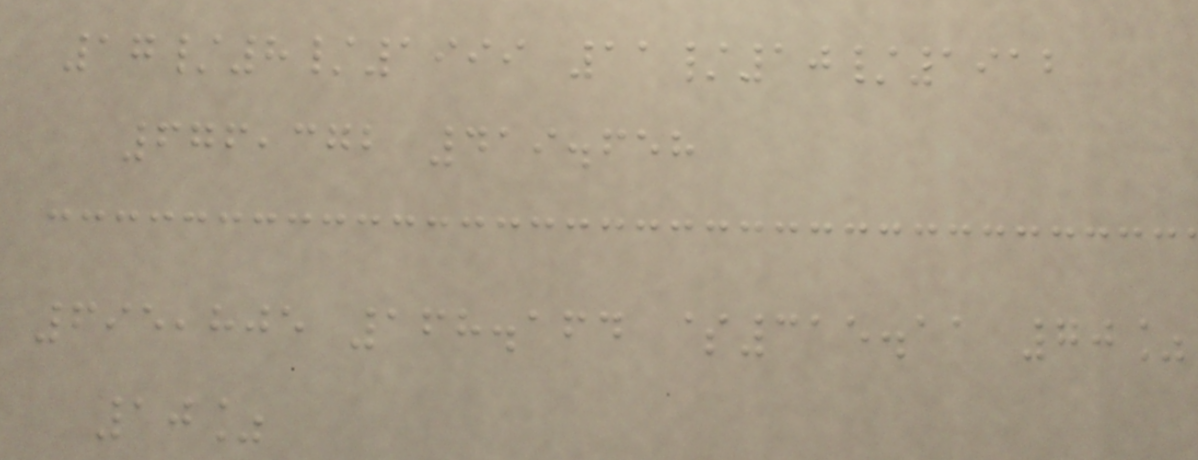17/8/1999 11/10/1912
676,372 419.658
695,805 168.164 $315.11 70%
10%
